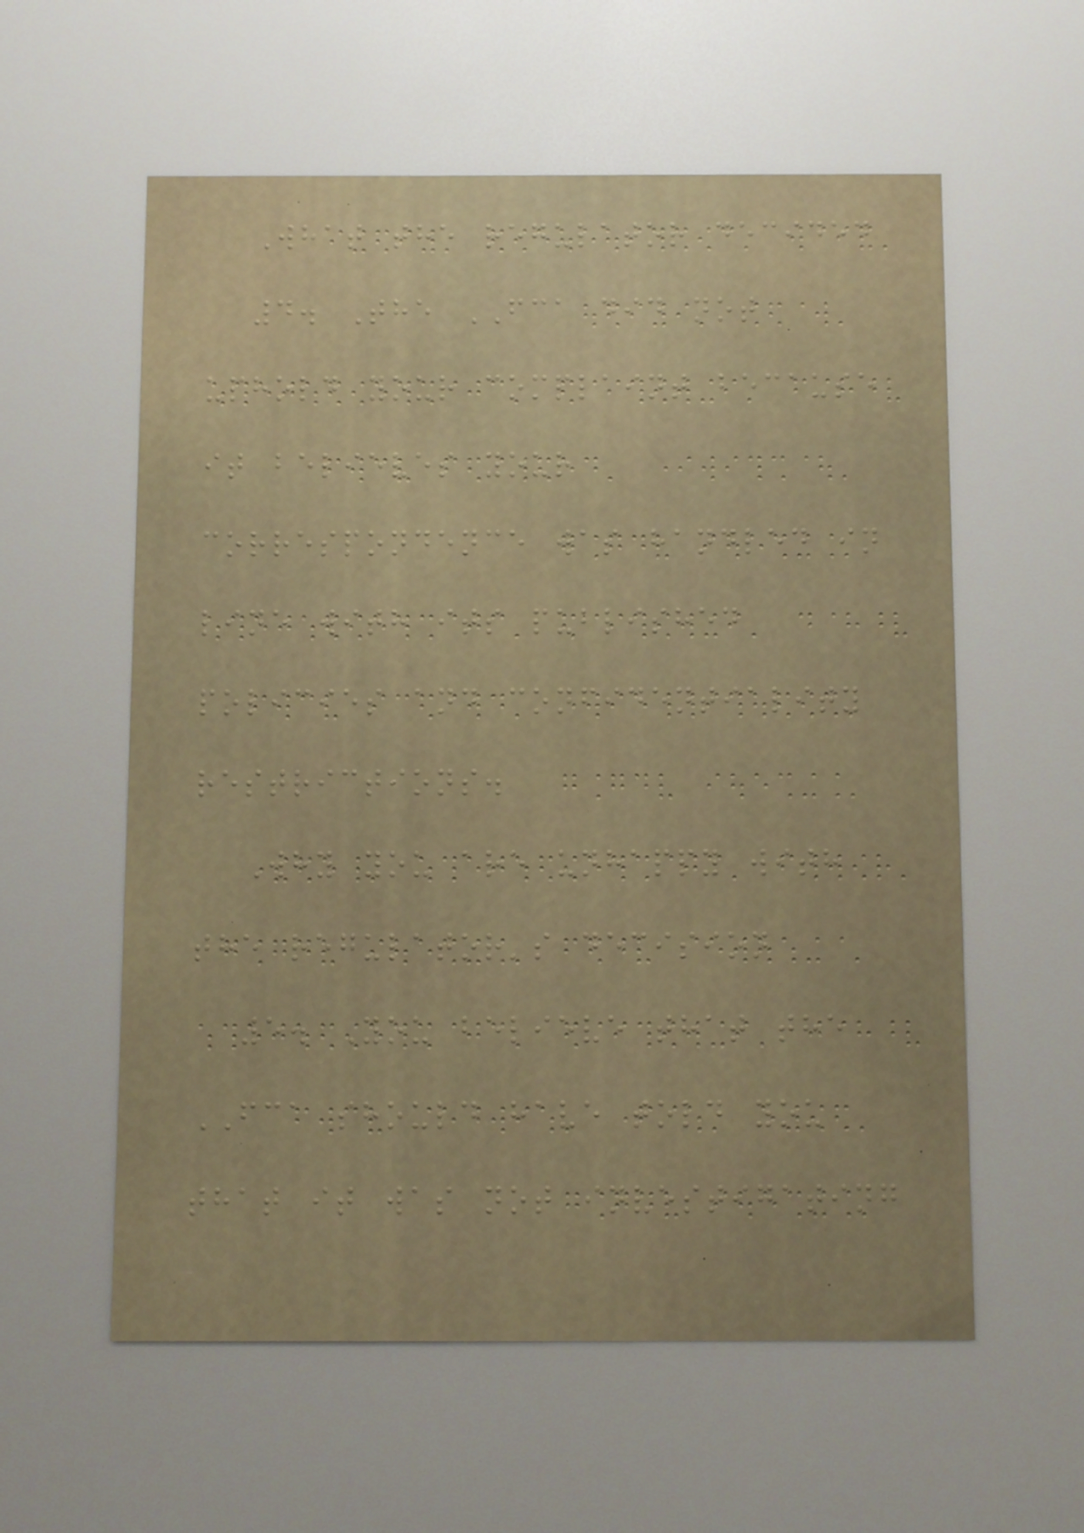What the regulator decided
4. The FCA did not
uphold your complaint because
it believes your
correspondence was handled in
line with its published
policies and confidentiality
restrictions.
Why you are unhappy with
the regulator's decision
5. You believe that the
FCA should have told you
that it was not investigating
